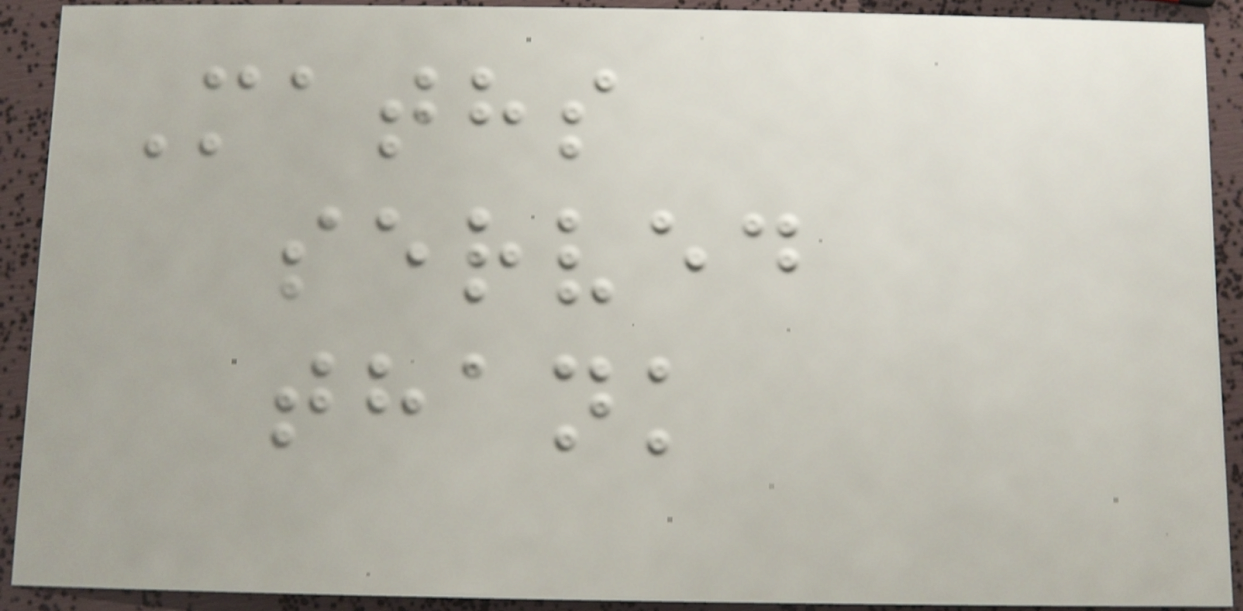Maths
served
thank
